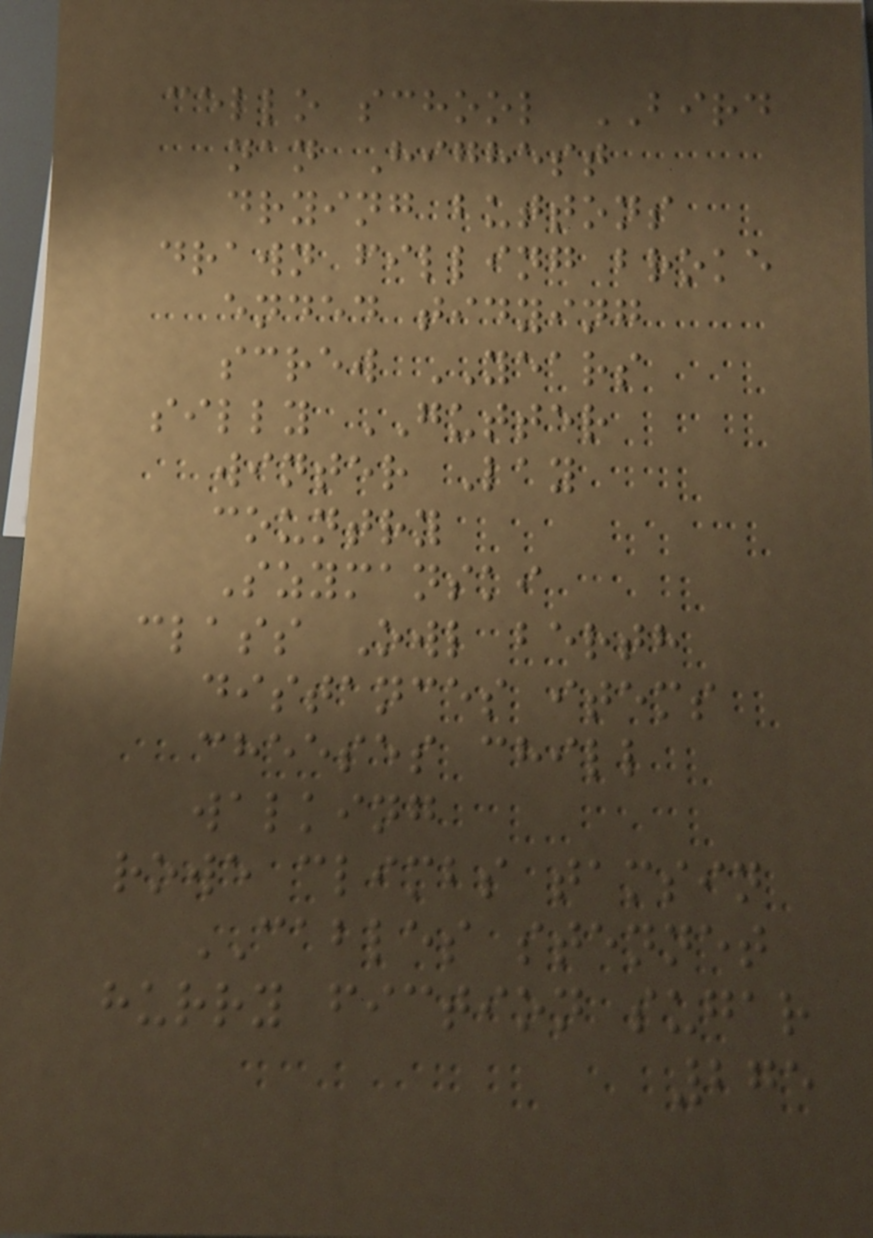cello school BIRD
nan Highest
drying buttons
drawn filling broke
ended tidying
screw YEARS
silly GUTTER
winter Lay
country
Szymanski
class Owl berth
distances items
cheeses chill
walking
rowe climbs tamsin
CABLES stennet
hurry fiction sugar
275
